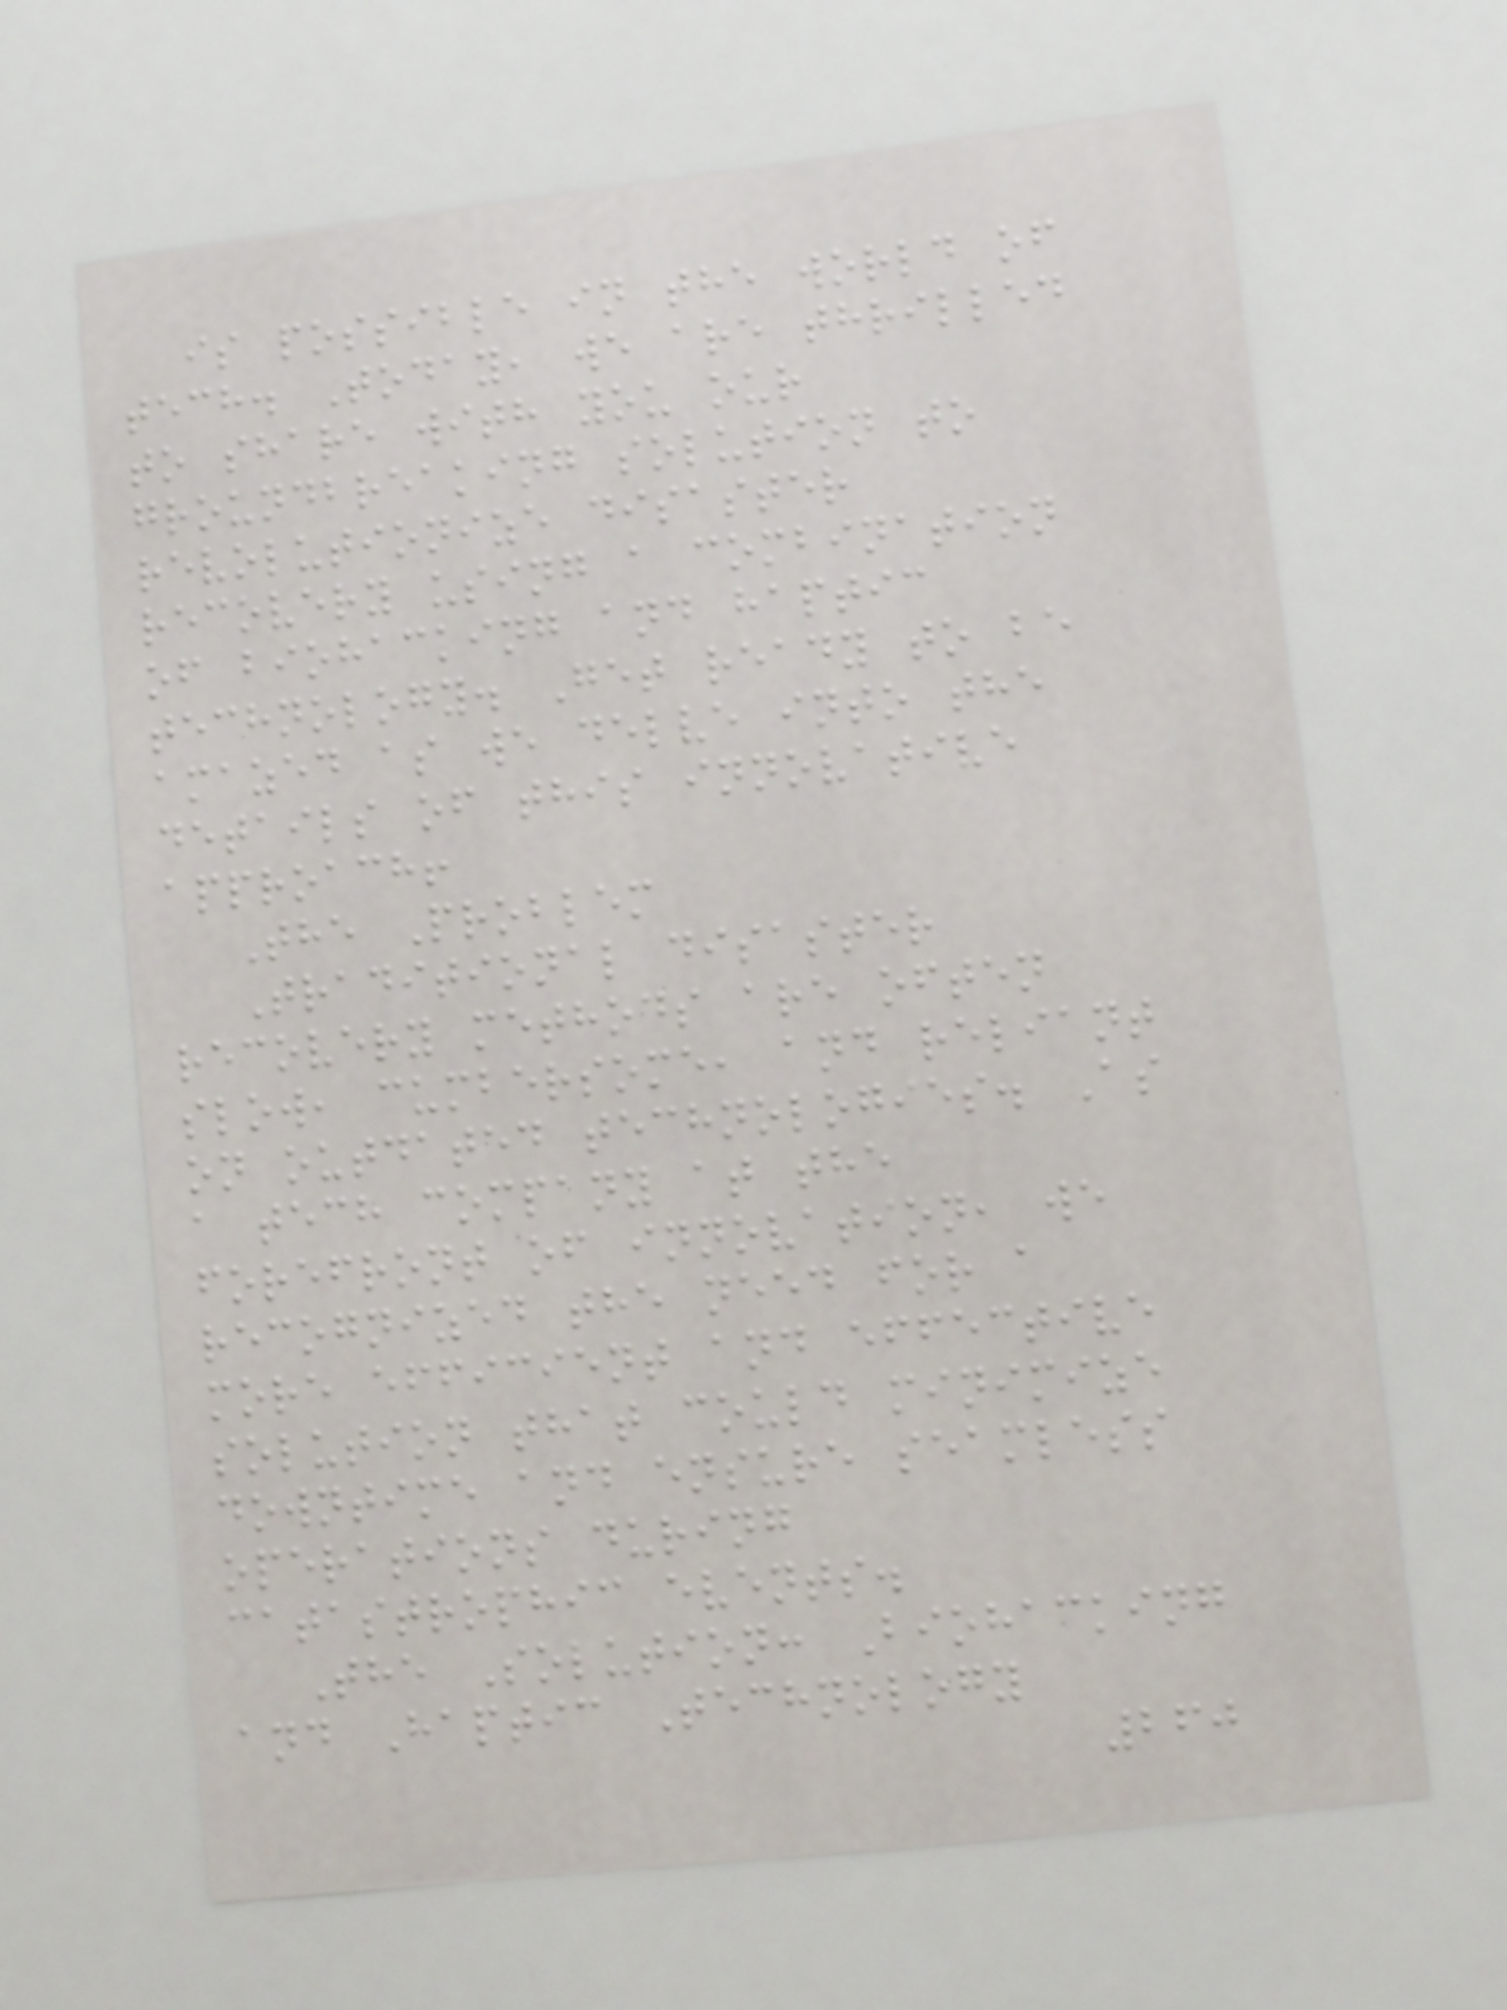is possible in the world of
tech. Today, we are thrilled
to share with you our
groundbreaking solution to
revolutionize disaster
recovery using a combination
of biohacking and haptic
technology. Get ready to be
amazed as we delve into the
details of this innovative
approach!
The Problem
Traditional disaster
recovery methods are often
slow, cumbersome, and reliant
on outdated technologies. As
a tech company at the
forefront of innovation, we
recognized the need for a
more efficient and effective
solution that could minimize
downtime and ensure seamless
operations during
catastrophic events.
The Solution: Biohacking
and Haptic Technology
260
